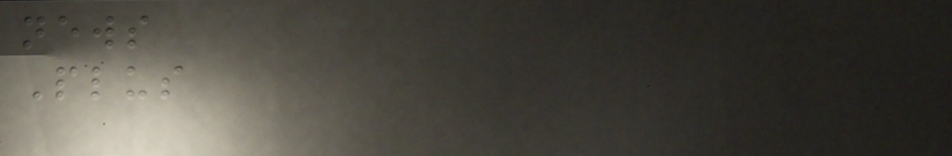news
Plus
